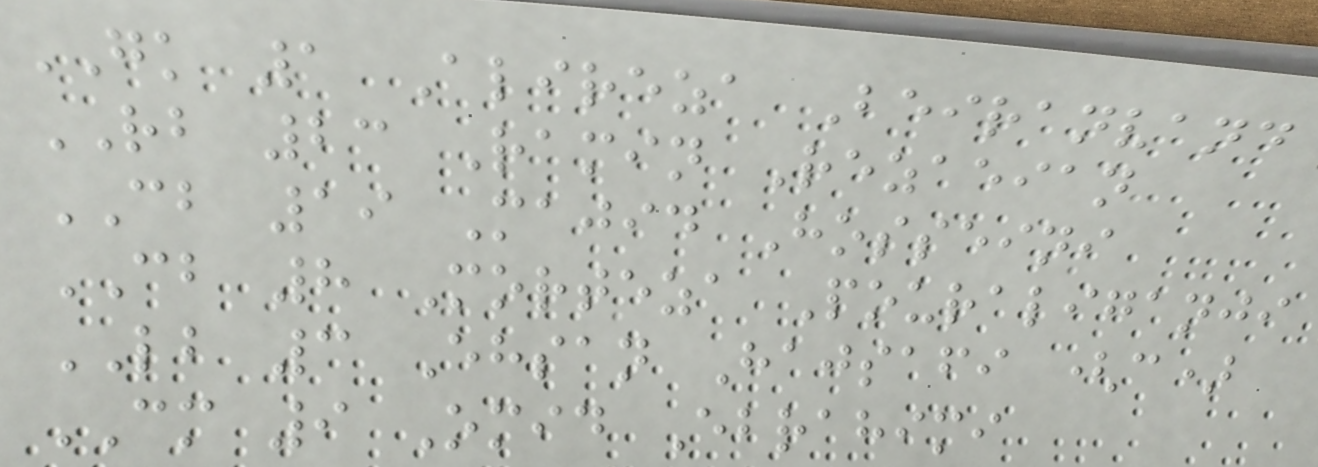GK 1 Alireza Beiranvand
RB 23 Ramin Rezaeian
CB 19 Majid Hosseini
CB 8 Morteza Pouraliganji
LB 3 Ehsan Hajsafi (c)
CM 9 Omid Ebrahimi
